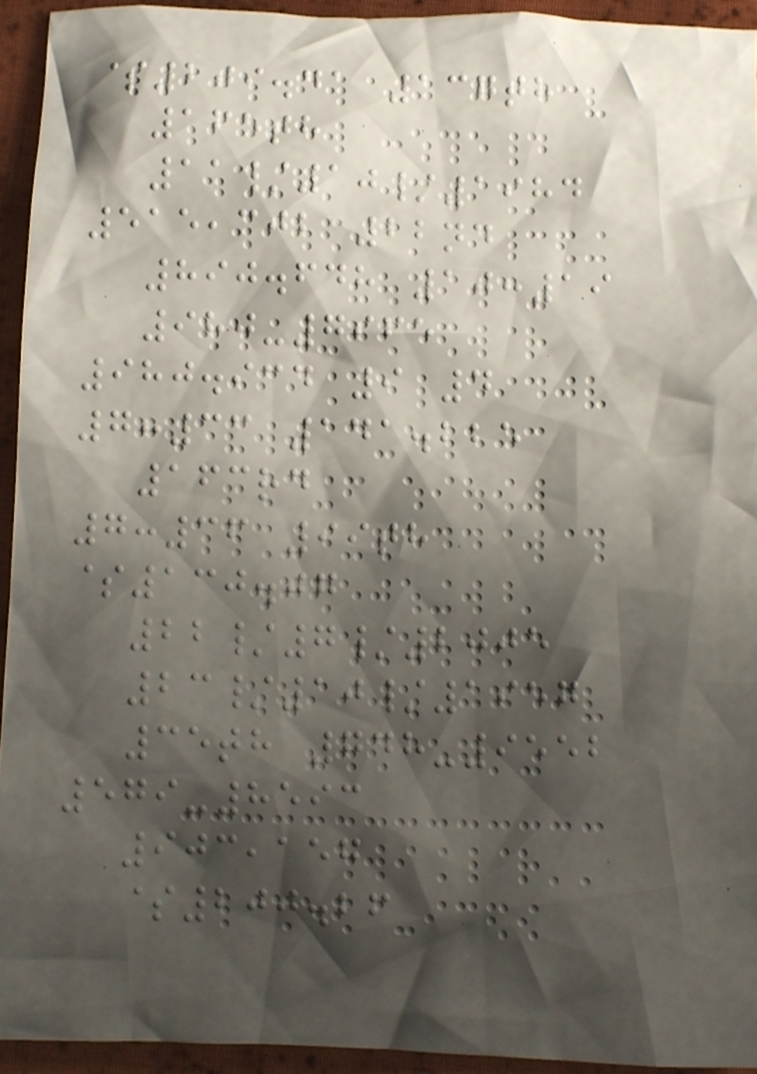$209.41 137th
165th
11/10/1984
515,302 22nd
890.648 10:19
980-7965
980.934 9 4
7:33 141.225
163rd
7:36 99th
$130.07
22/7/2005
23/10/1957
35th 748-9552
579-8593
903,157
$200.26
